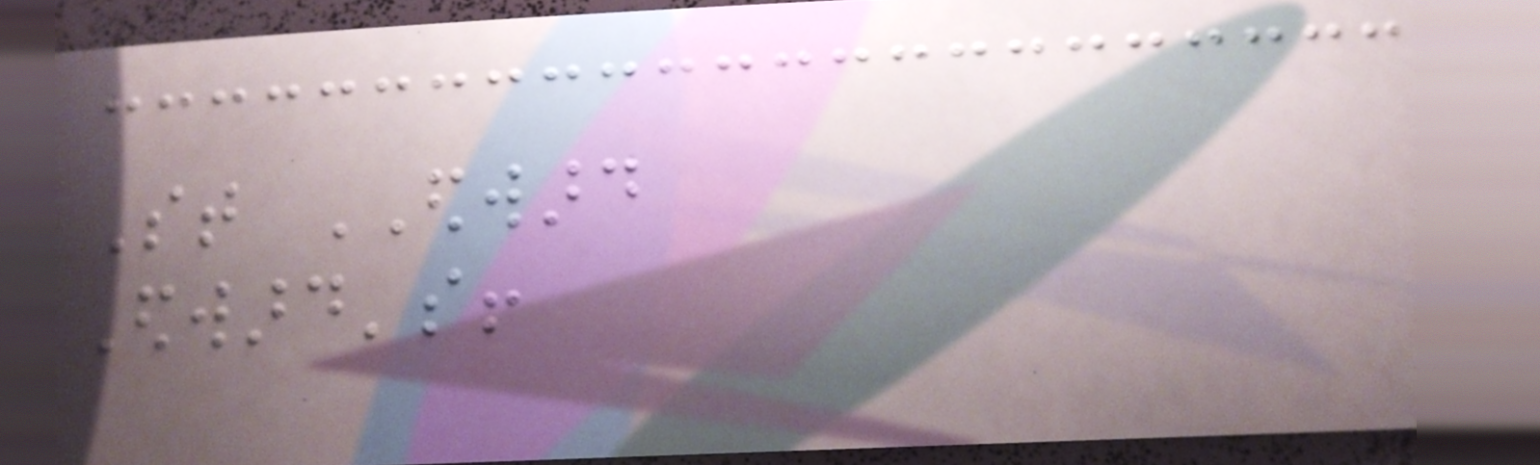St EDWARD
Edward's!
